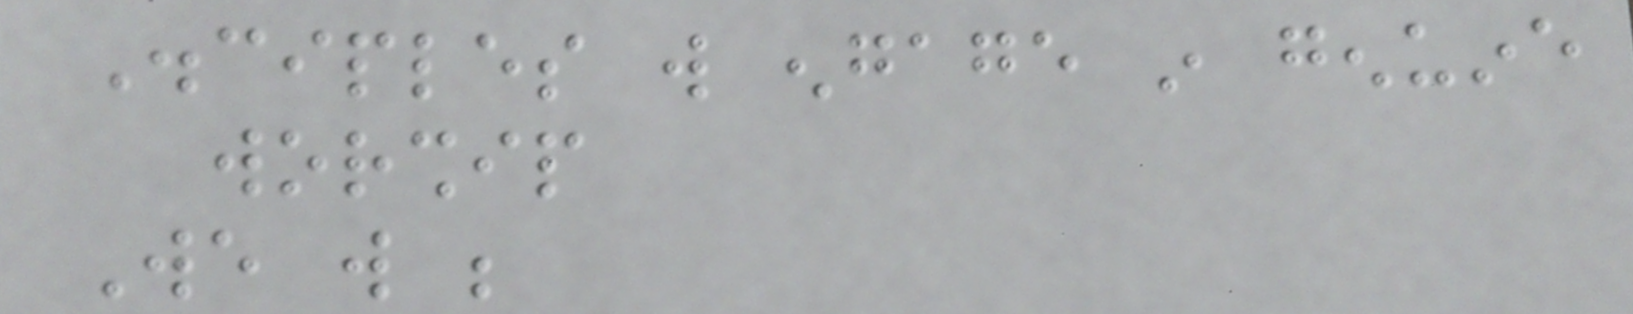Disciples will engage in genuine
worship
We will be
